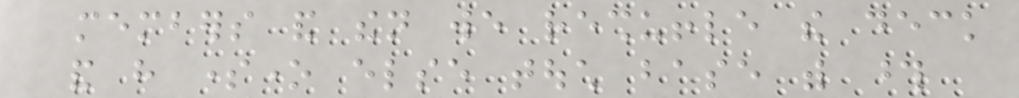members and then we reshuffle the deck
and have someone else touch base with those
